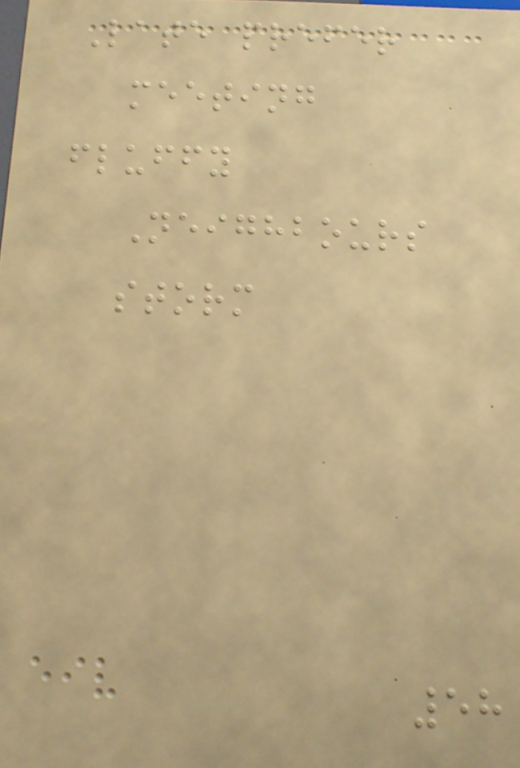Late prefer
meeting
fluffy
Neighbours
storm
58
